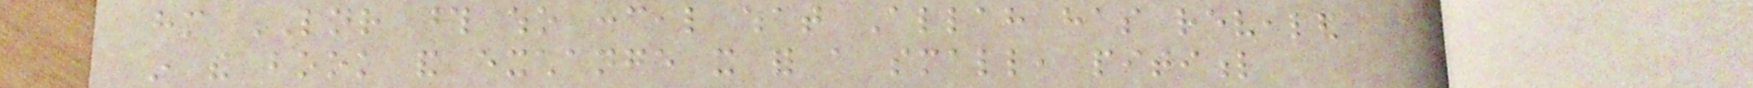him LNR those who conceal what Allah has revealed
in the book and exchange it for a small, pitiful
